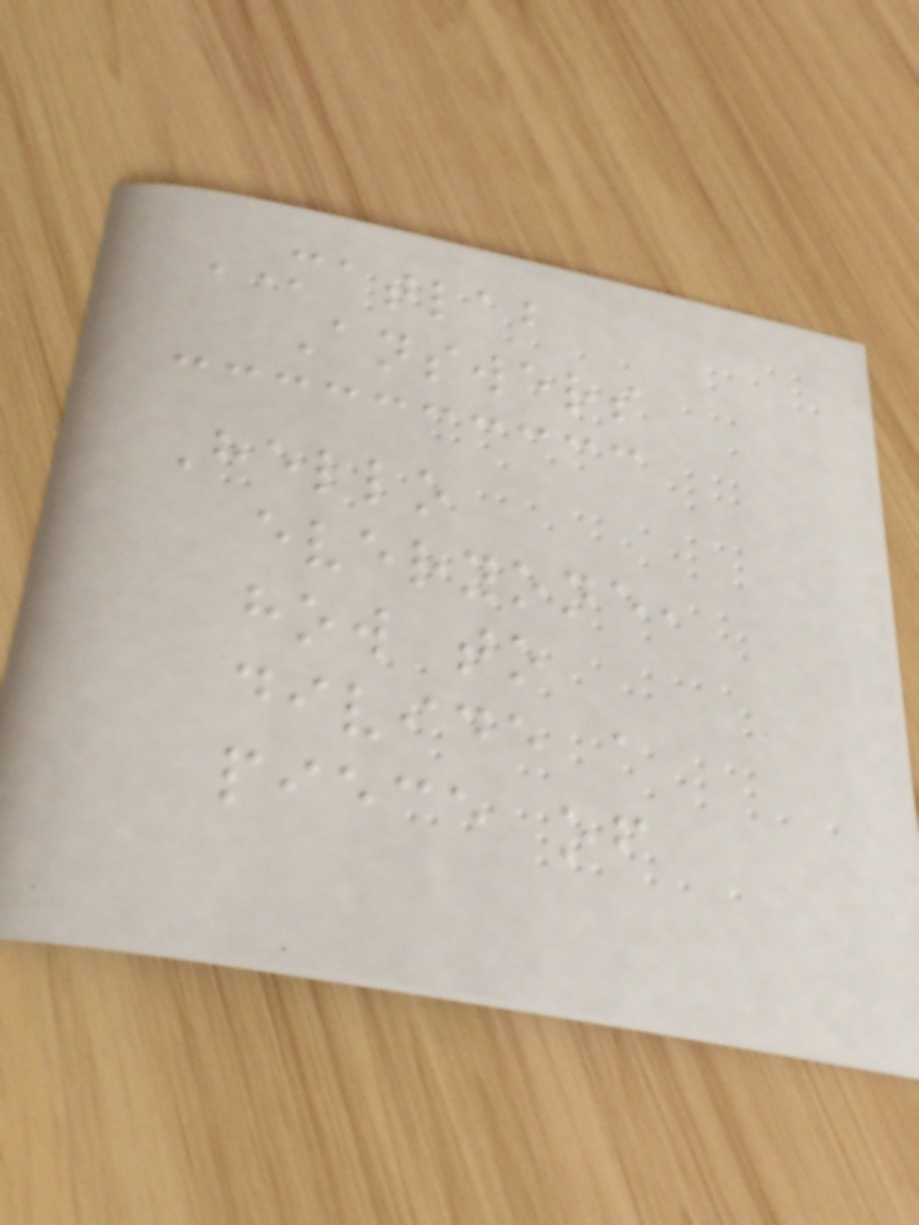MATLAB
Answers
Hello
everyone,
how to
divide a
piece of
